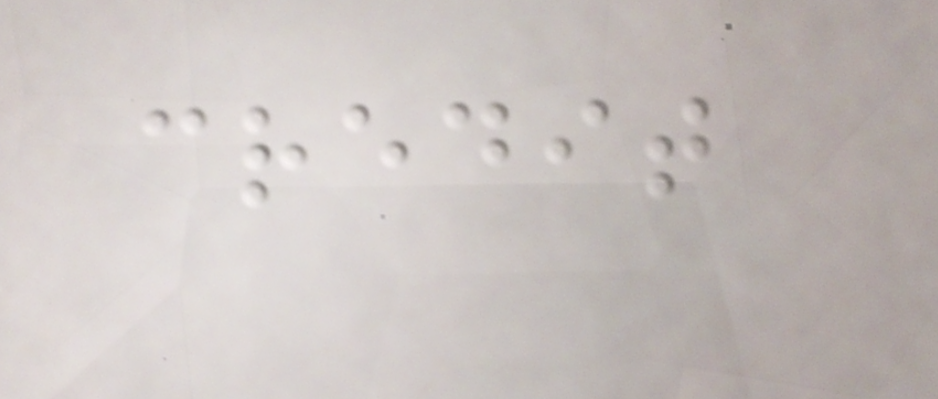credit
